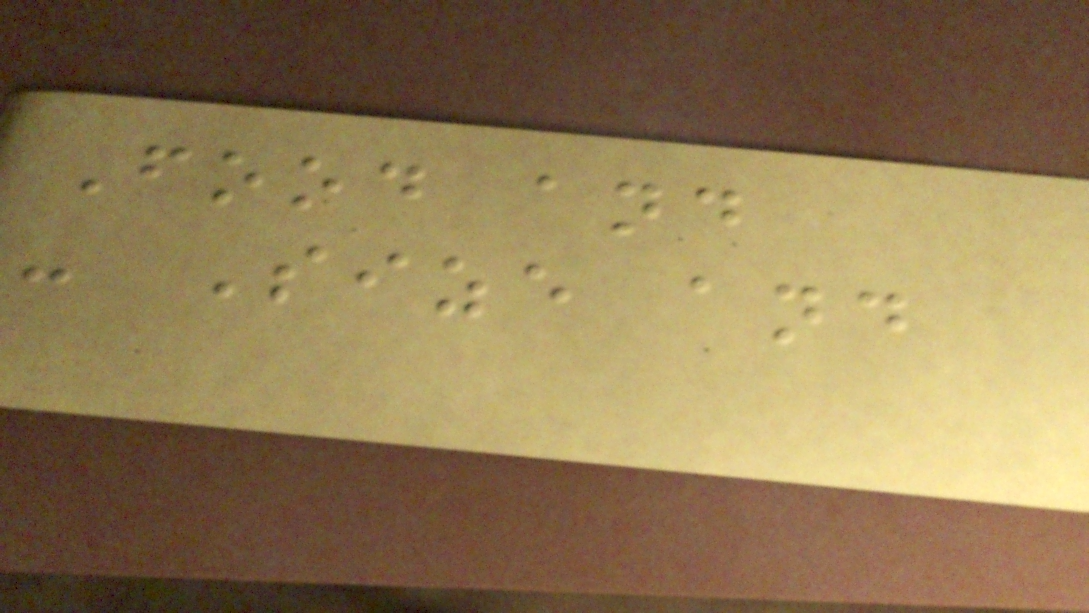Food and
- Size and
